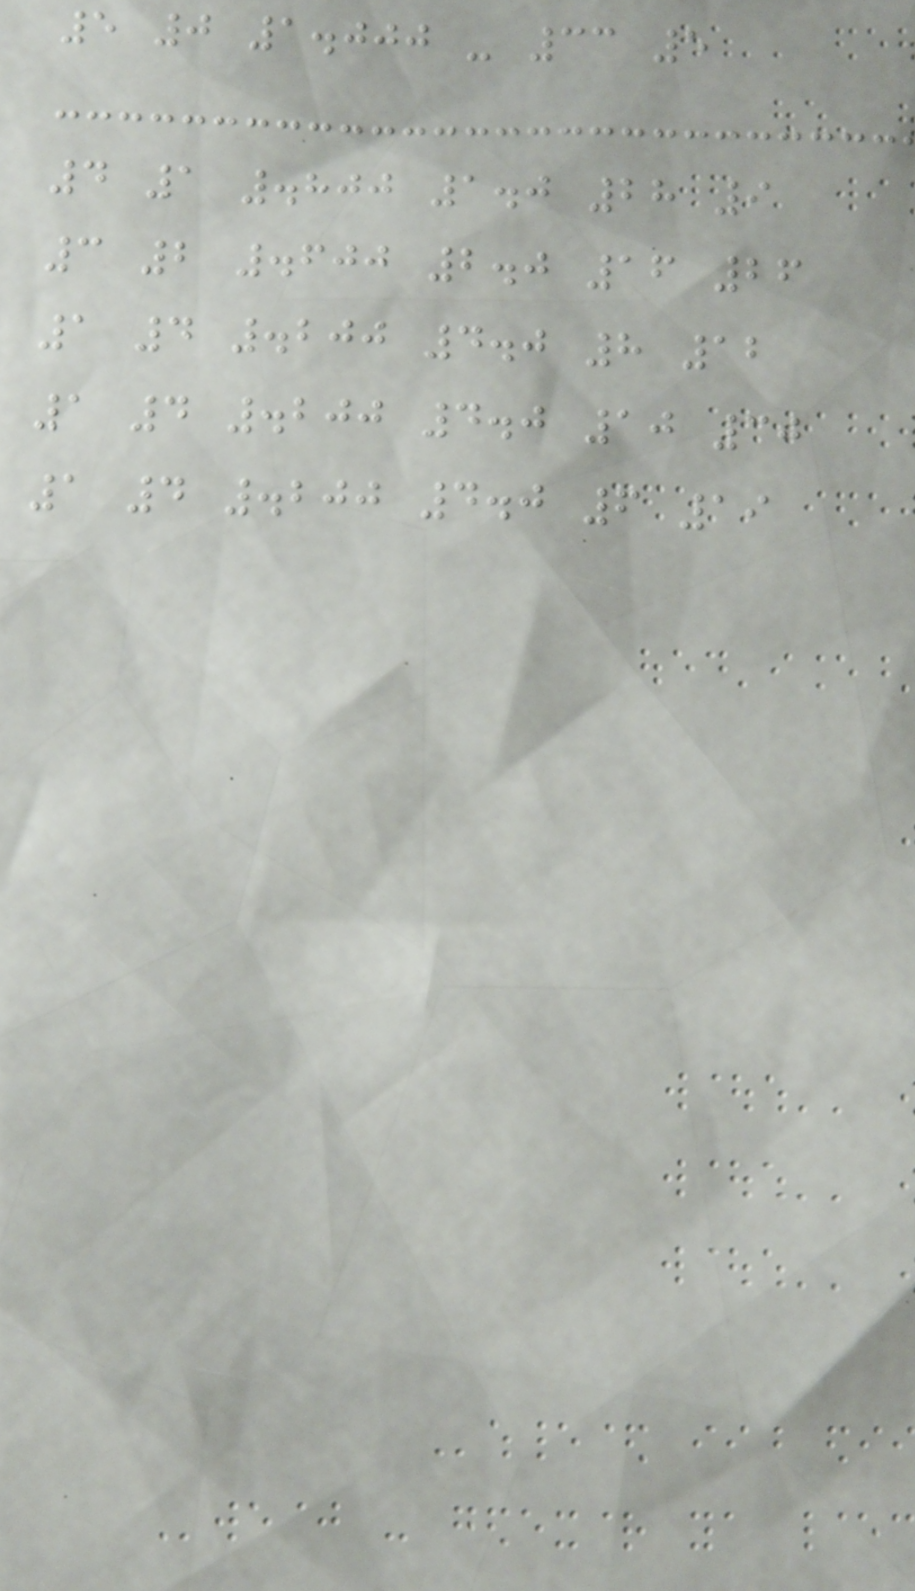5 0 1.000 - 33 5
4 1 .800 1.0 28 9
3 2 .600 2.0 16 26
1 4 .200 4.0 8 12
1 4 .200 4.0 10 30
1 4 .200 4.0 6 19
